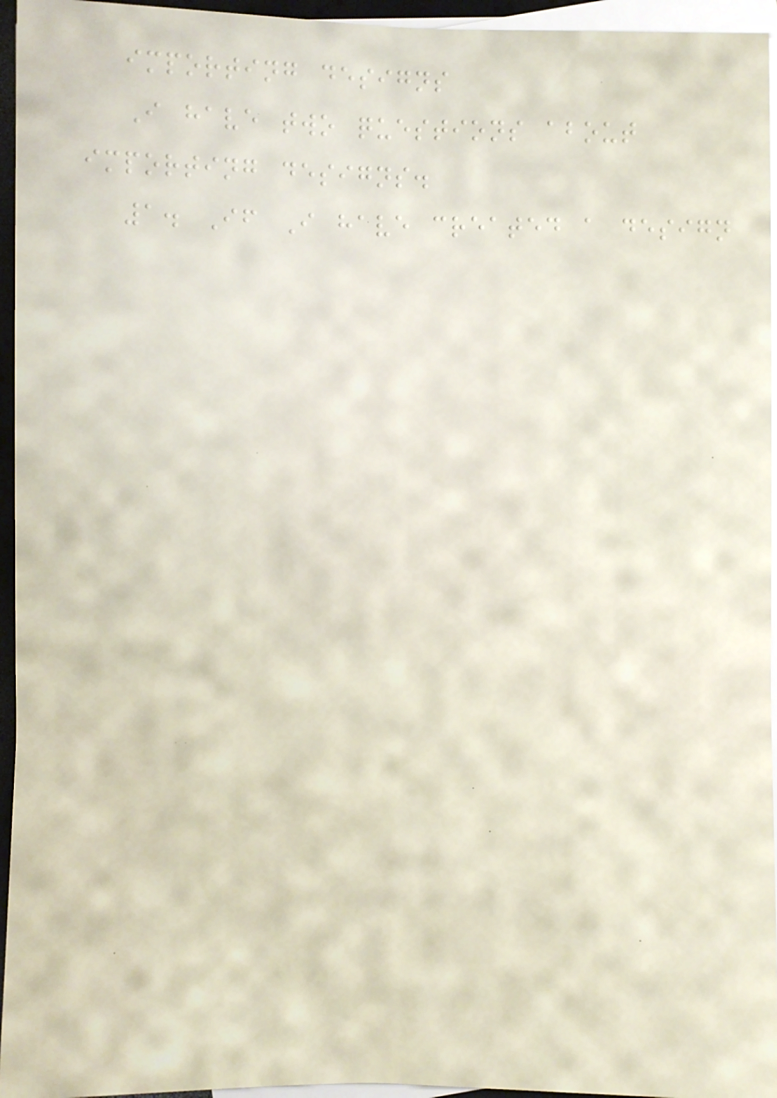importing designs
I have two questions about
importing designs.
1. If I have created a design
